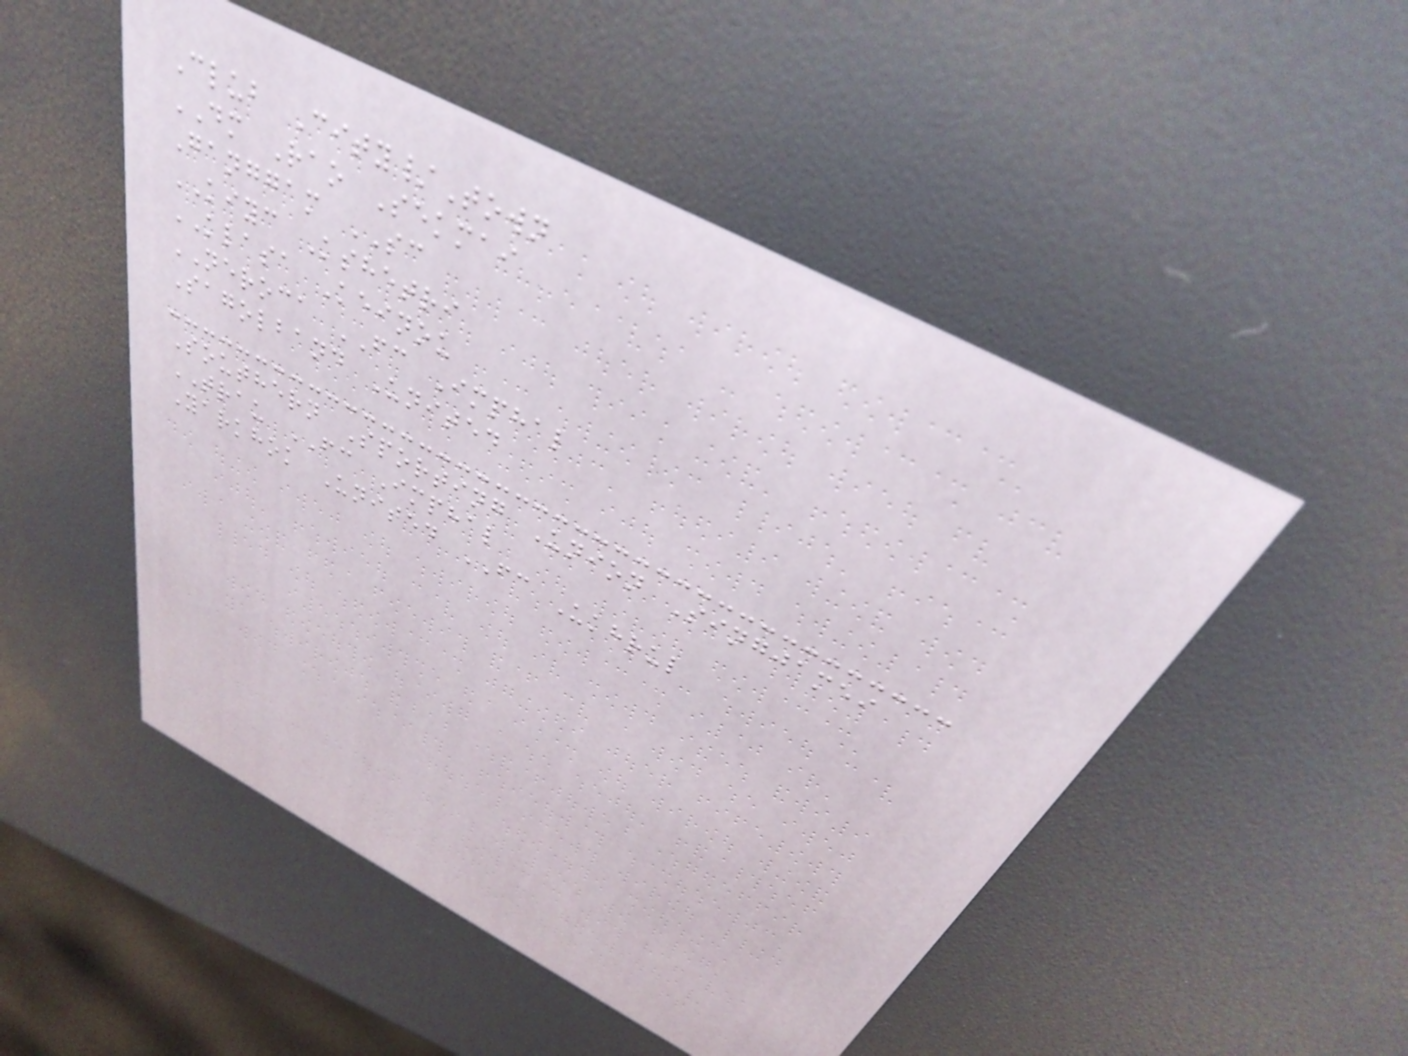Club City/Town
DM Rao Sekmai
Ganggam SC
KIYC Kshetri
KLASA Keinou
NEROCA FC Imphal
Sagolband United
Southern Sporting Union Singjamei
TRAU FC Imphal
Yarkhok United FC Ukhrul
